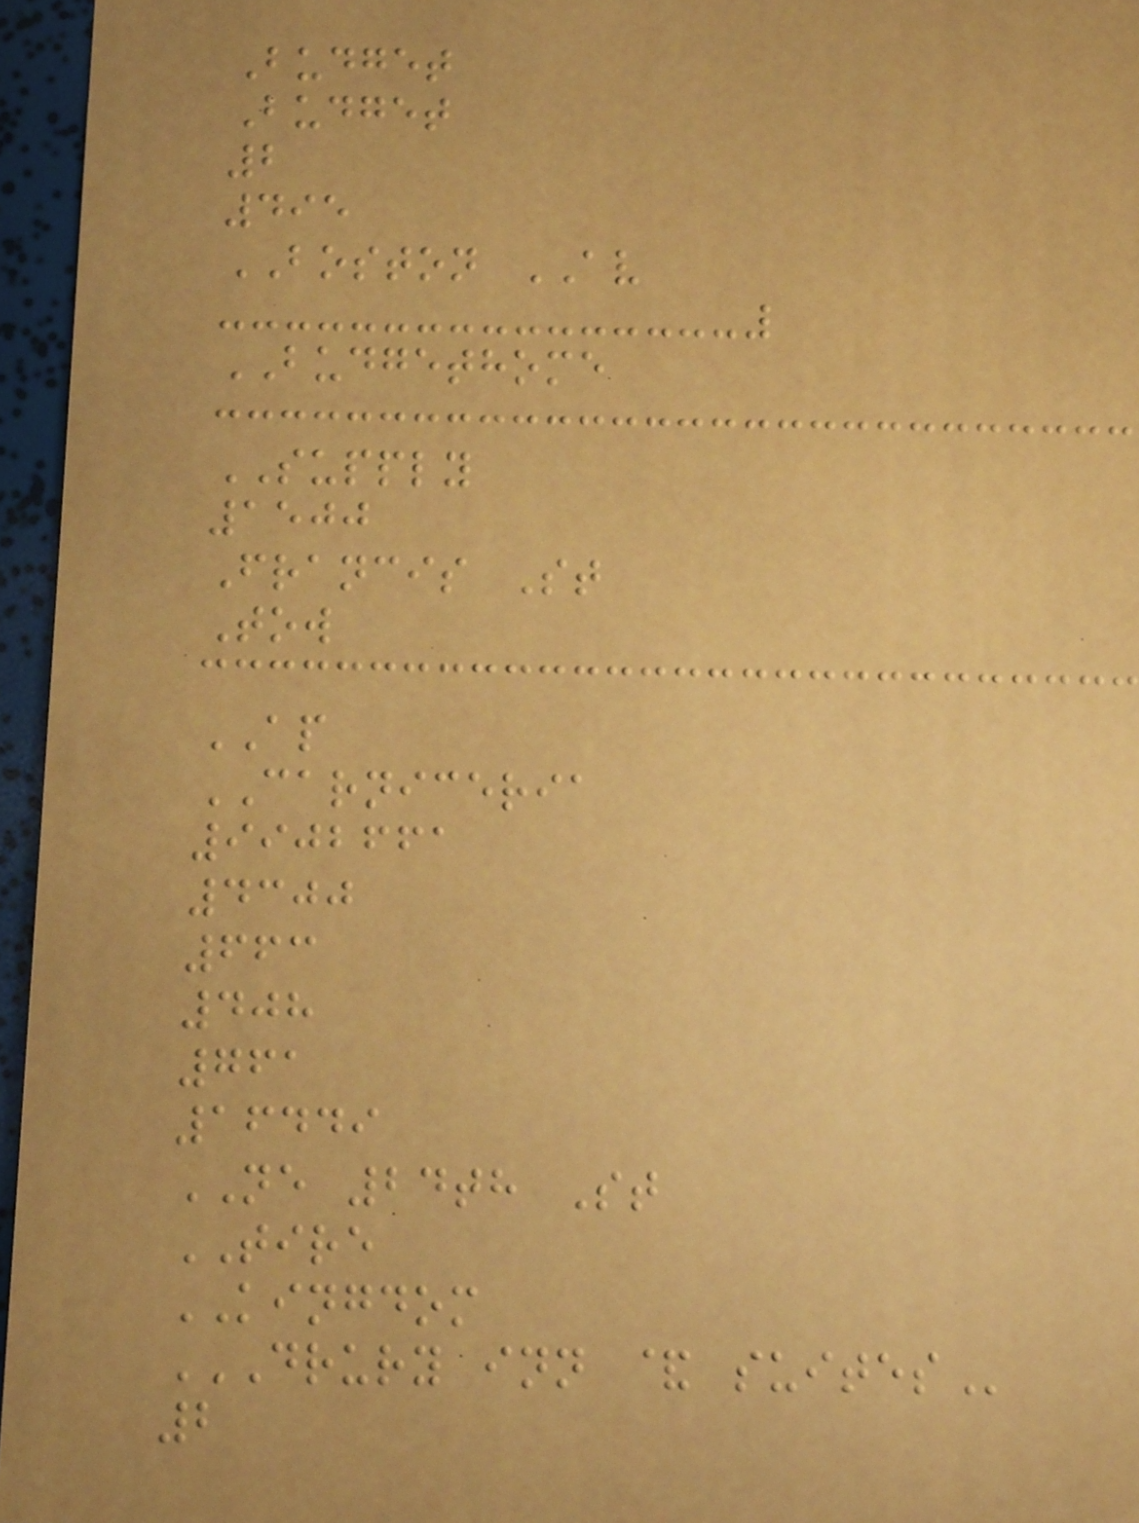Budget
Budget
2
495
BOSTON AV
BUDGETHOME
SUPPLY
1500
Francis St
Tow
AP
CARNICERIA
9902661
4300
663
408
761
16449
NE 24th St
TIRE
KINGDOM
DRURY INN & SUITES
2
